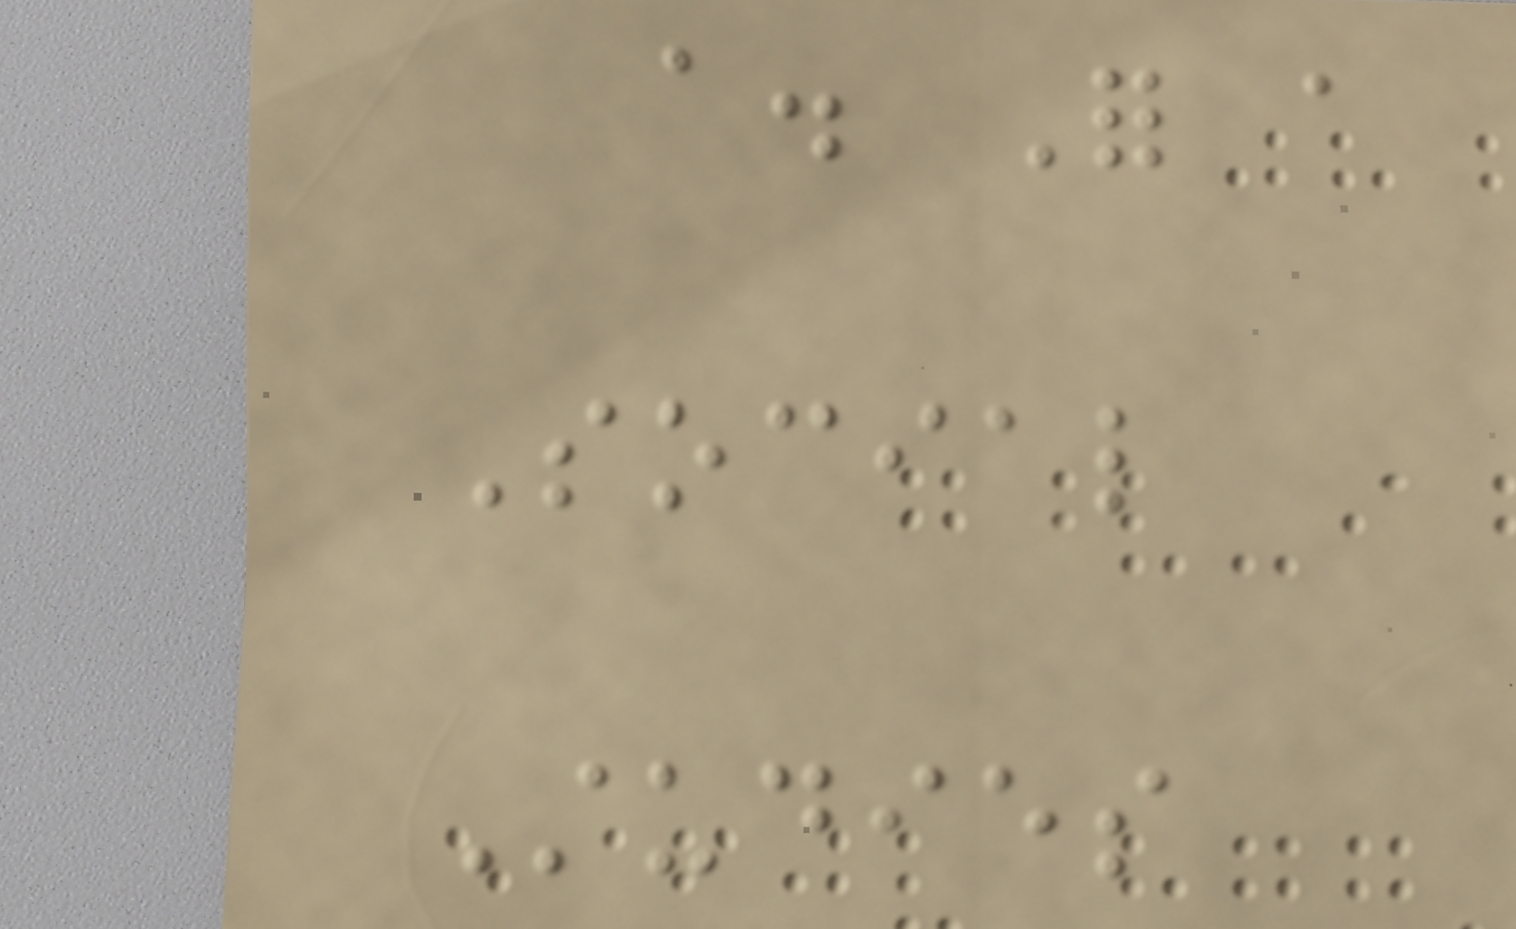a. For a
Social
Studies
